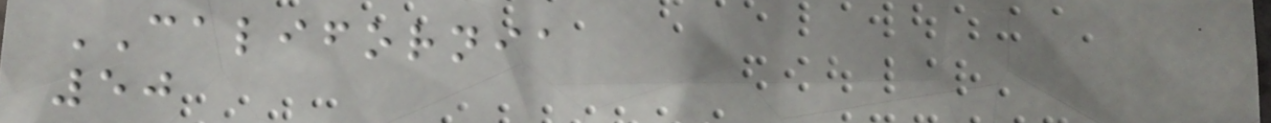CALIFORNIA
50
